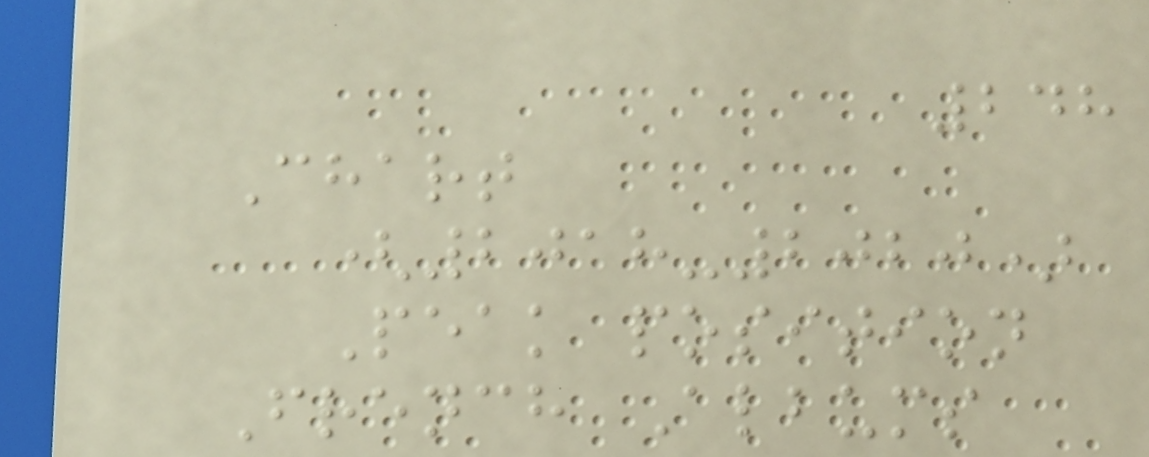248
Chart
(2018-2020)
Peak position
French Albums
